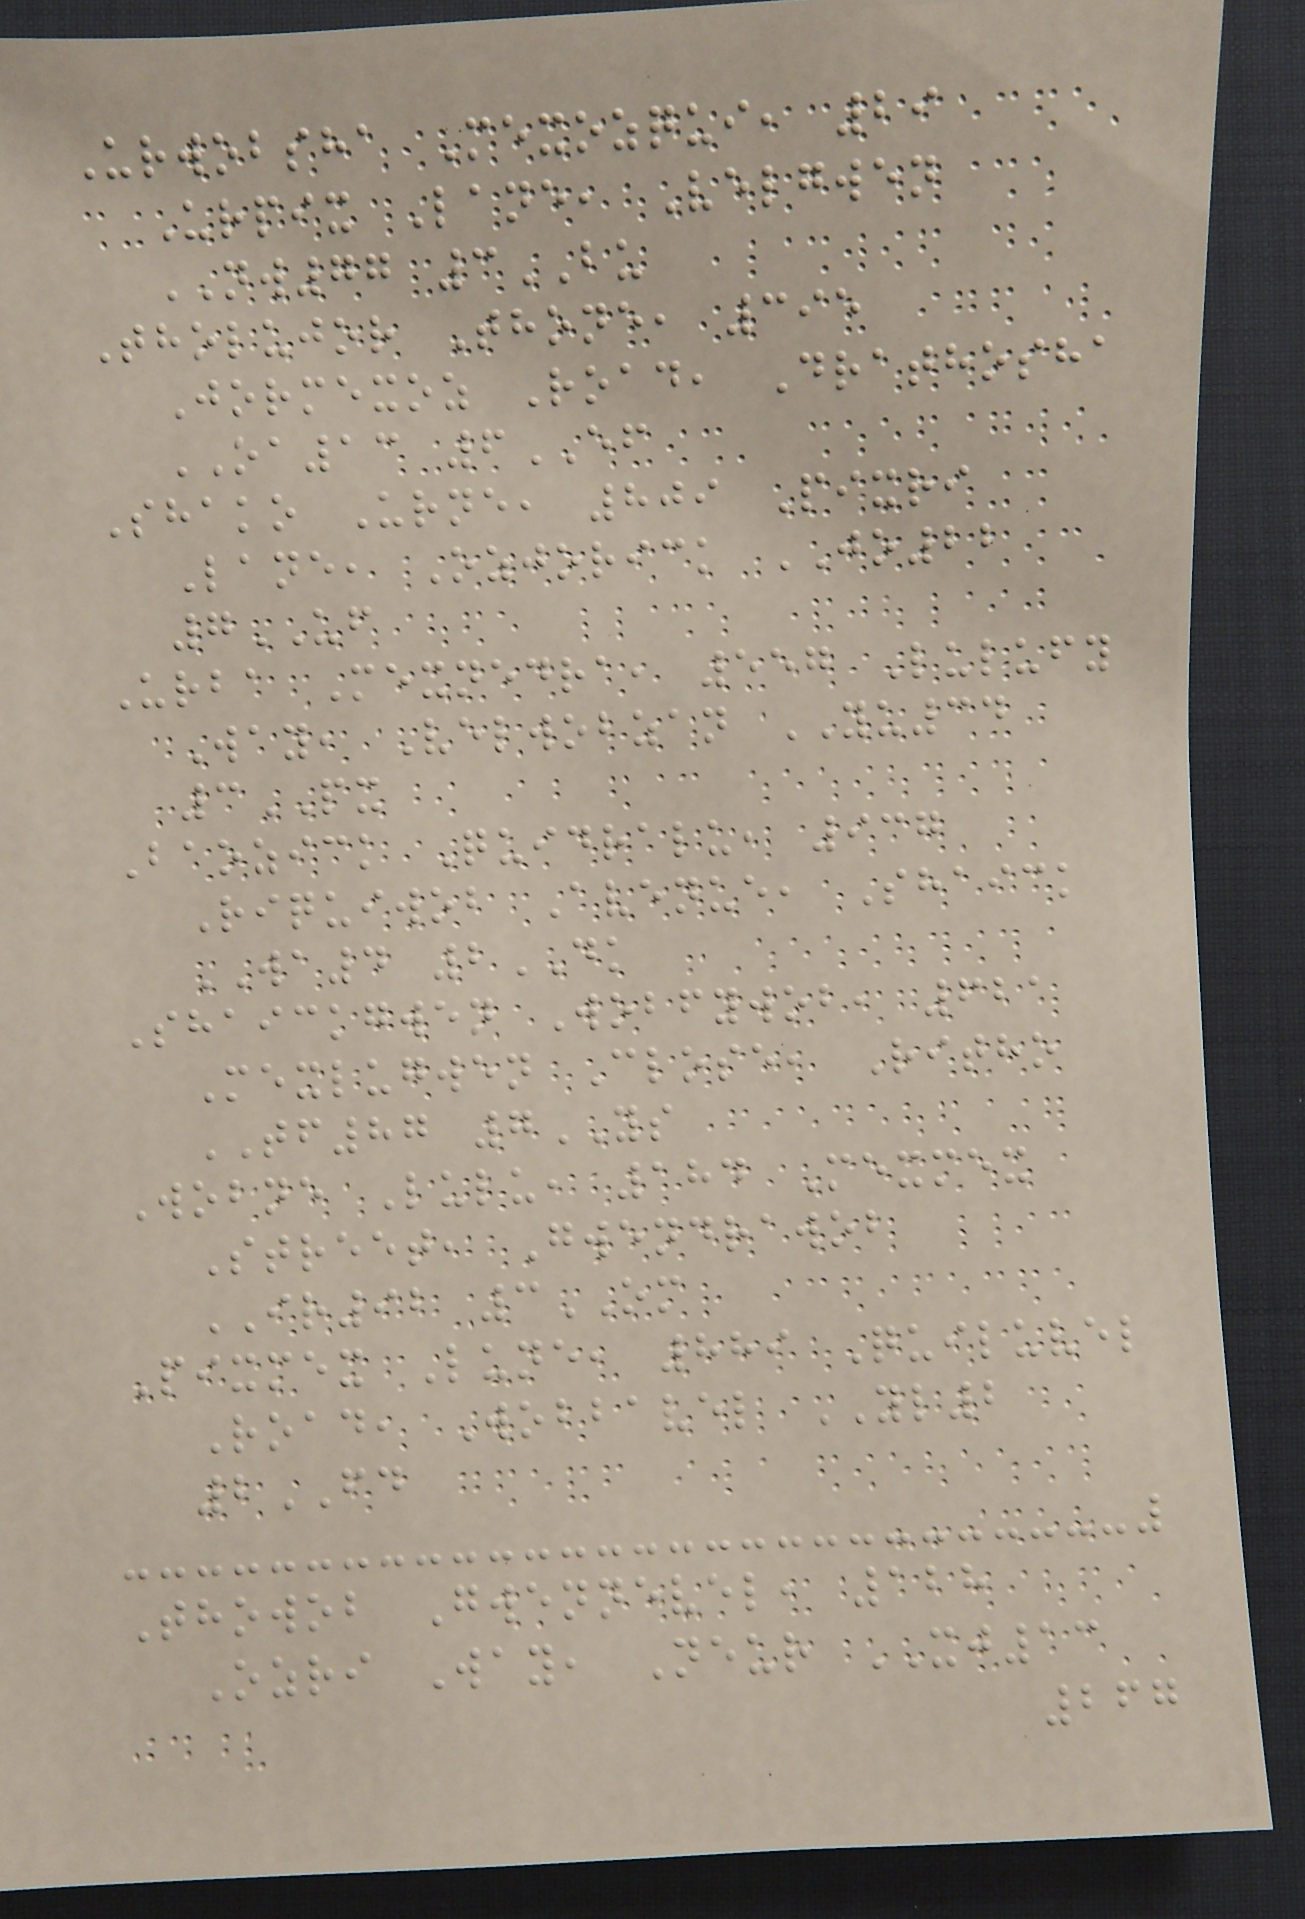Urwobsha Mexozqui, 29
Urpix Lane, Velgwen
NW77 3BU
Tholujor Thone, 395
Jormexoz Road, Drathosha
OA13 6EF
Shako Urne, 809 Pixri
Lane, Ozjorick JO22
7UF
Urba Mexnedra, 557 Lulufy
Way, Velwobzan YU34
3PX
Baozick Quidralu, 937
Riquiwob Avenue, Shaick
WA4 2DK
Shaickgwen Wobfywob, 621
Mexlugwen Close, Ritho
TF87 7YS
Wobne Lulu, 184 Mexmex
Street, Gwendrawob
IR92 3OM
Pixmex Lune, 889 Quiluvel
Road, Wobbavel YL2
2FD
Thowob Gwennevel, 128
Ozri Way, Neur XJ13
267
